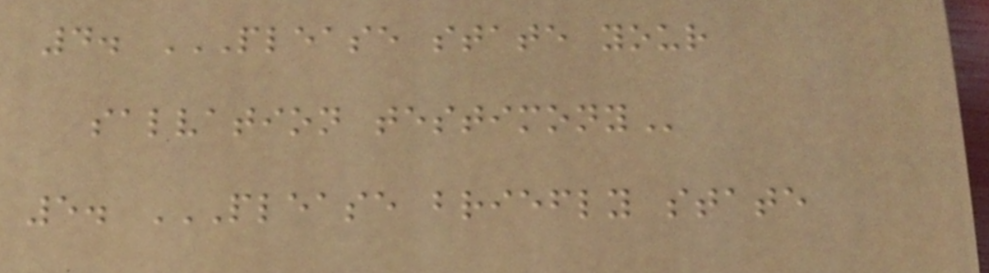4. PLEASE STATE YOUR
SALVATION TESTIMONY
5. PLEASE BRIEFLY STATE
